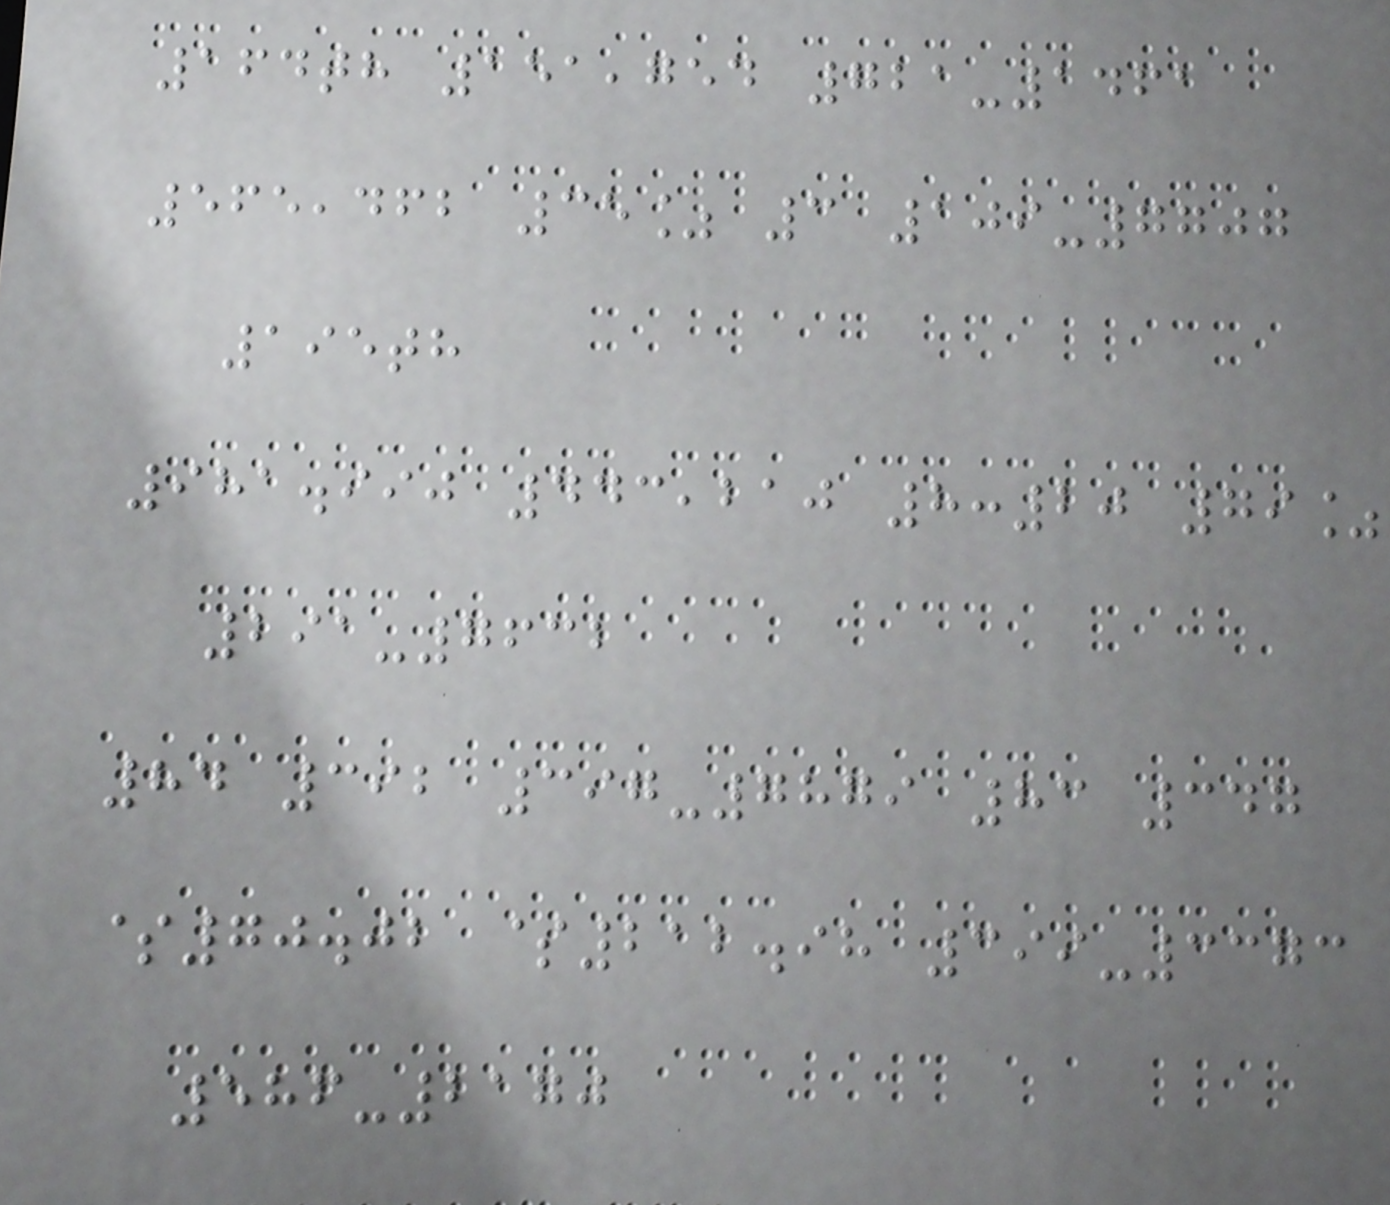164th 151,754 721-1461
565,462 35% 3 109-7707
195th
981.990 443,210 8:20 79%
291-7632
84 392 397-7879 83 347
$70.02 $212.98 399-3373
586-2170
